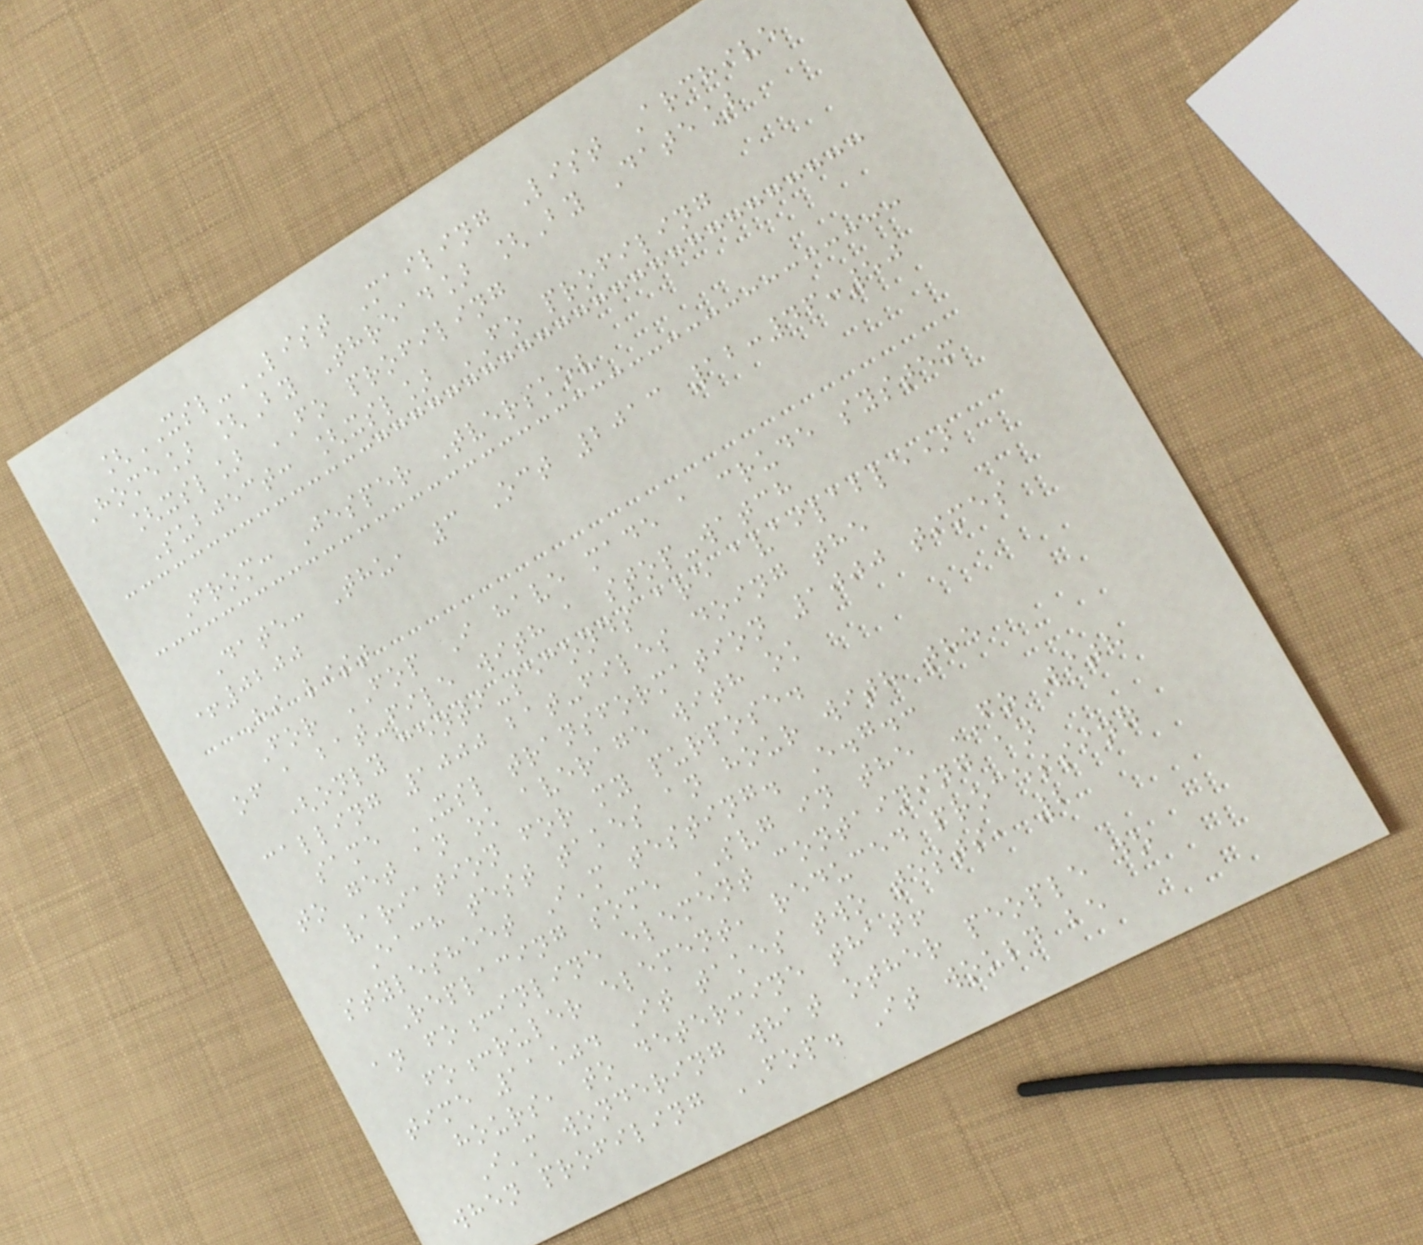[XSL-LIST Mailing List Archive
Home] [By Thread] [By Date]
[xsl] FO profiling
Subject: [xsl] FO profiling
From: Jesper Tverskov
Date: Thu, 3 Oct 2013 12:46:50
+0200
Hi list
For FOP I have made a crude system
of a bat-file with a stop-watch
(only centi-seconds are available)
calling 1000 bat-files doing the
same XSL transformation 1000 times
to get an ok average with ok
variation for my purpose.
Each test takes an hour with the
stylesheet I'm testing. E.g.:
Replacing some SVG in the FO with
an fo:inline element containing an
fo:ruler element, reduced processing
time 11%. It takes two tests, 2
hours, to determine that!
I'm wondering what other people do
when profiling FOP. It would be
